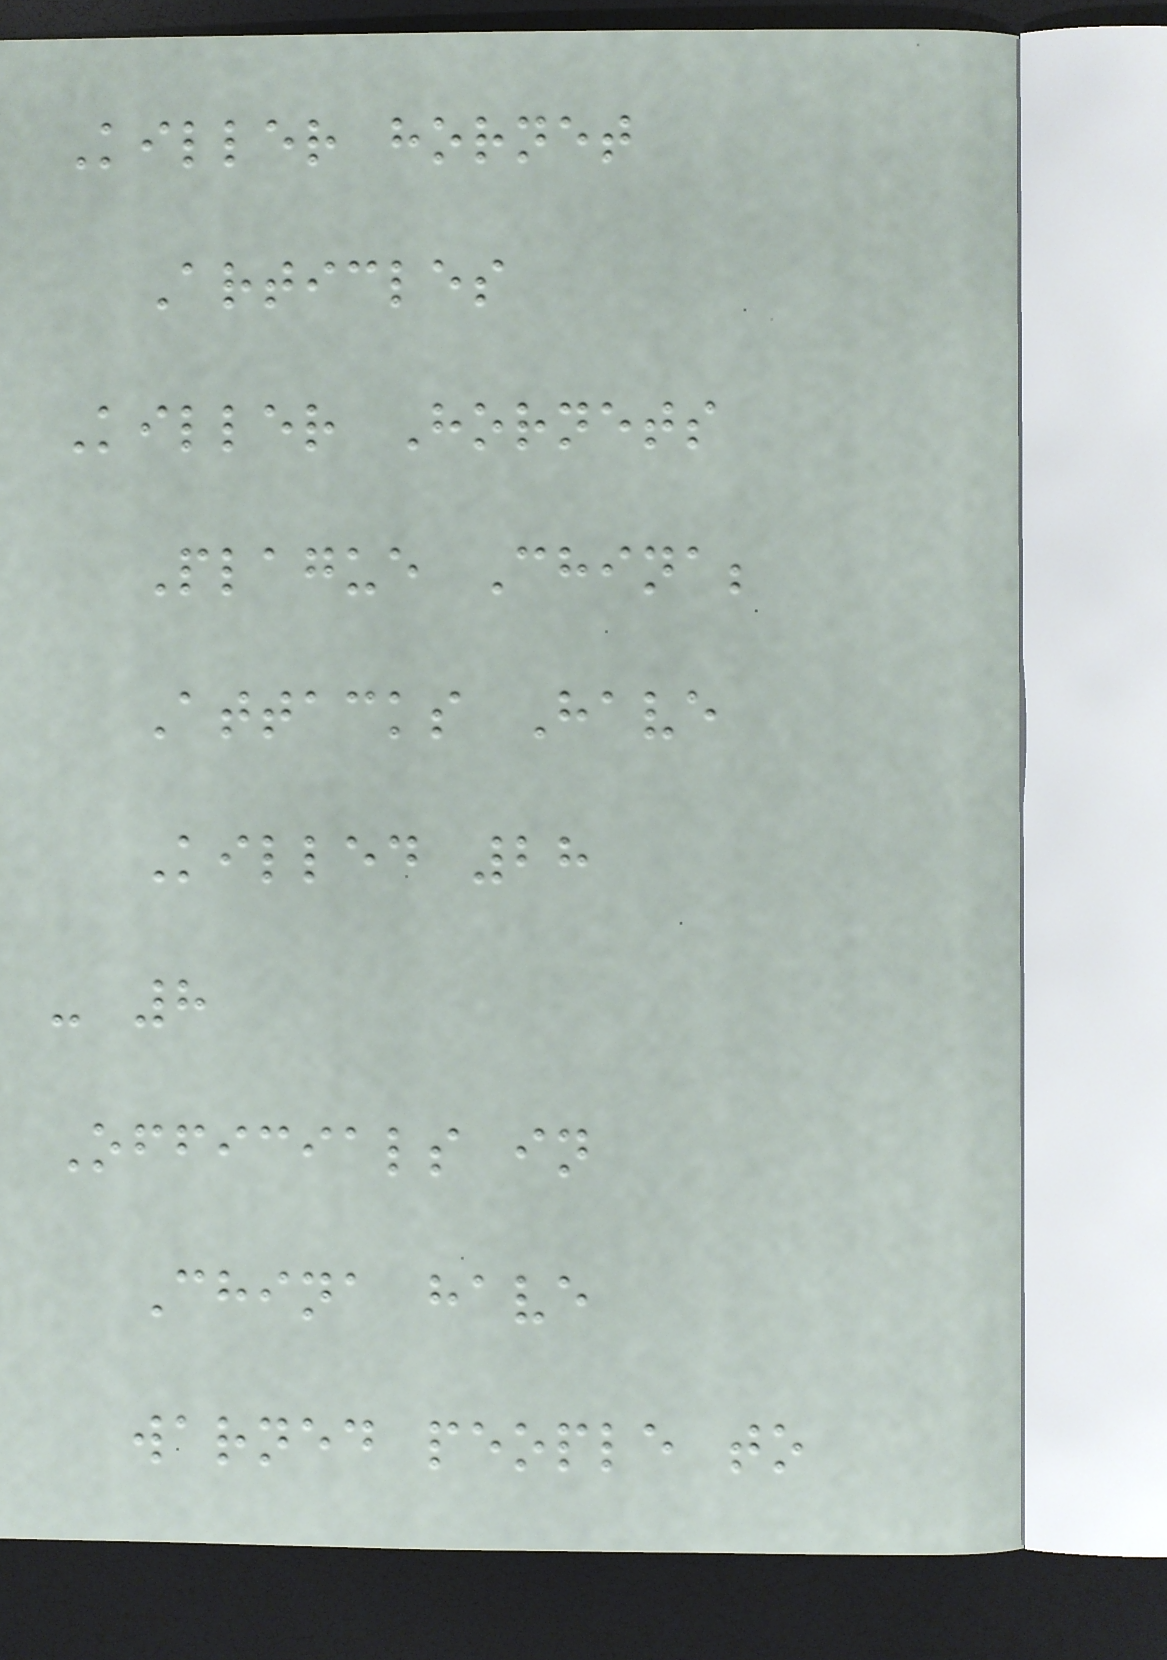Killer hornet
Articles
Killer Hornets
Plague China;
Attacks Have
Killed 28
- 8
Officials in
China have
warned people to
